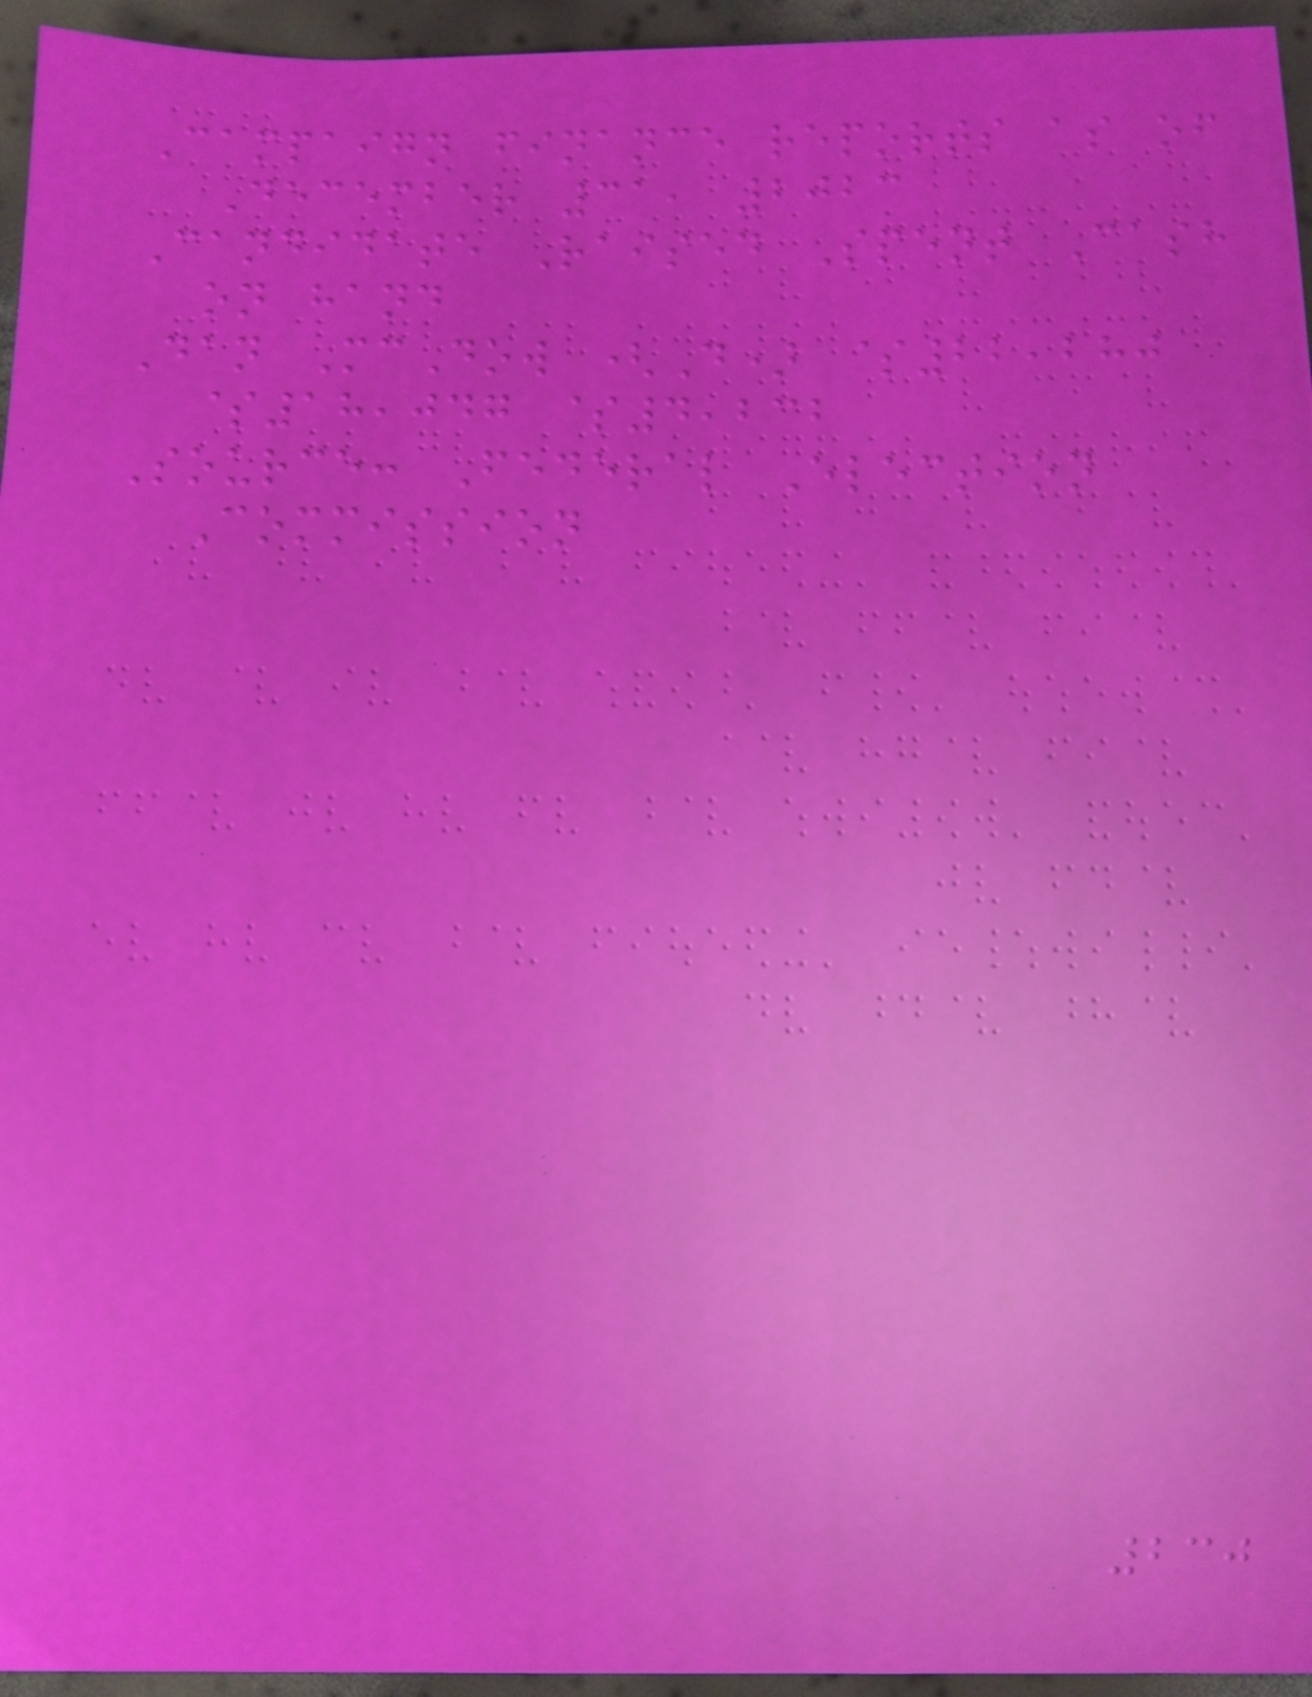Campaign finance reports as of
December 31, 2023
Candidate Raised Spent Cash
on hand
Dan McDow (D) $22,280
$18,047 $4,232
Source: Federal Election
Commission
230
